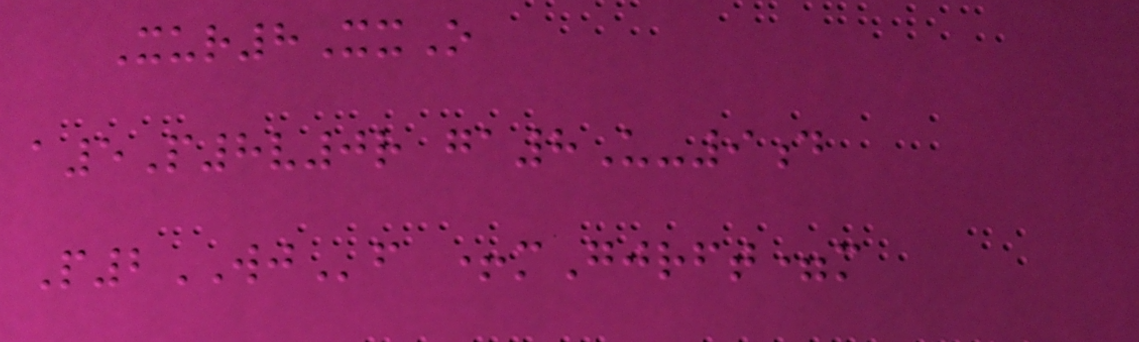Xur8XxO
a5P8v0r ga8U-9d
P2WJf +mGjrft=m
